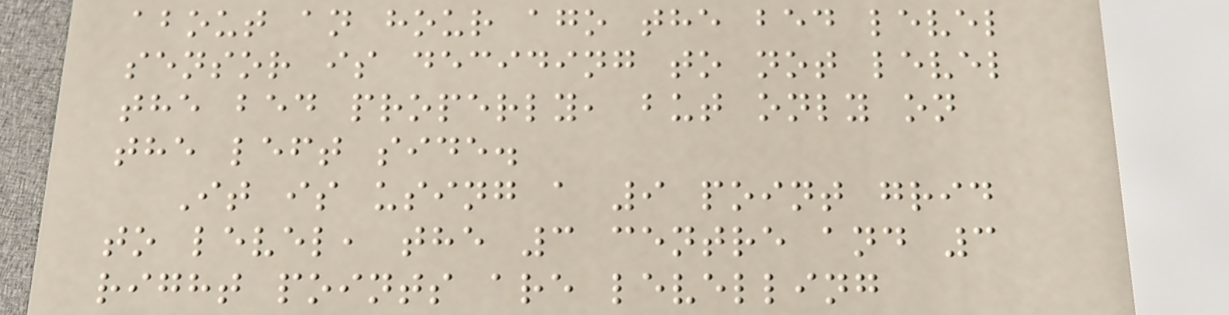about an hour ago the bed level
sensor is deciding to not level
the bed properly, but only on
the left side.
It is using a 9 point grid
to level, the 3 centre and 3
right points are levelling
